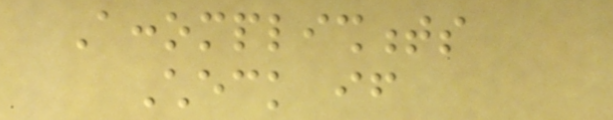Accomplishments
Check if
